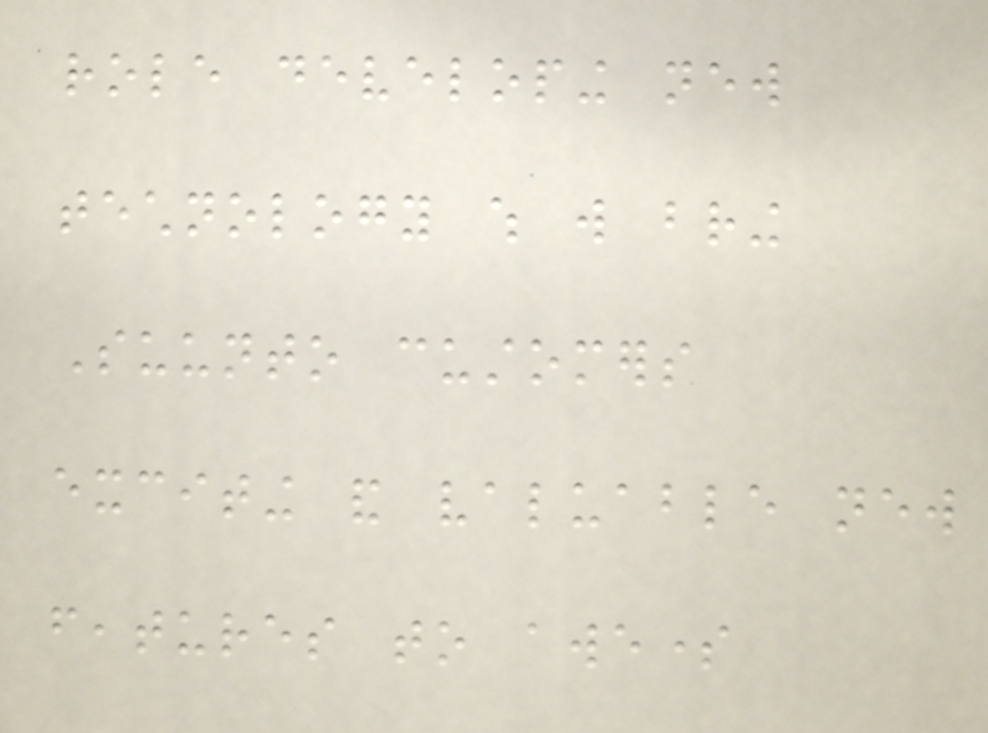role developing new
technology which will bring
Suunto customers
exciting and valuable new
features to awesome
